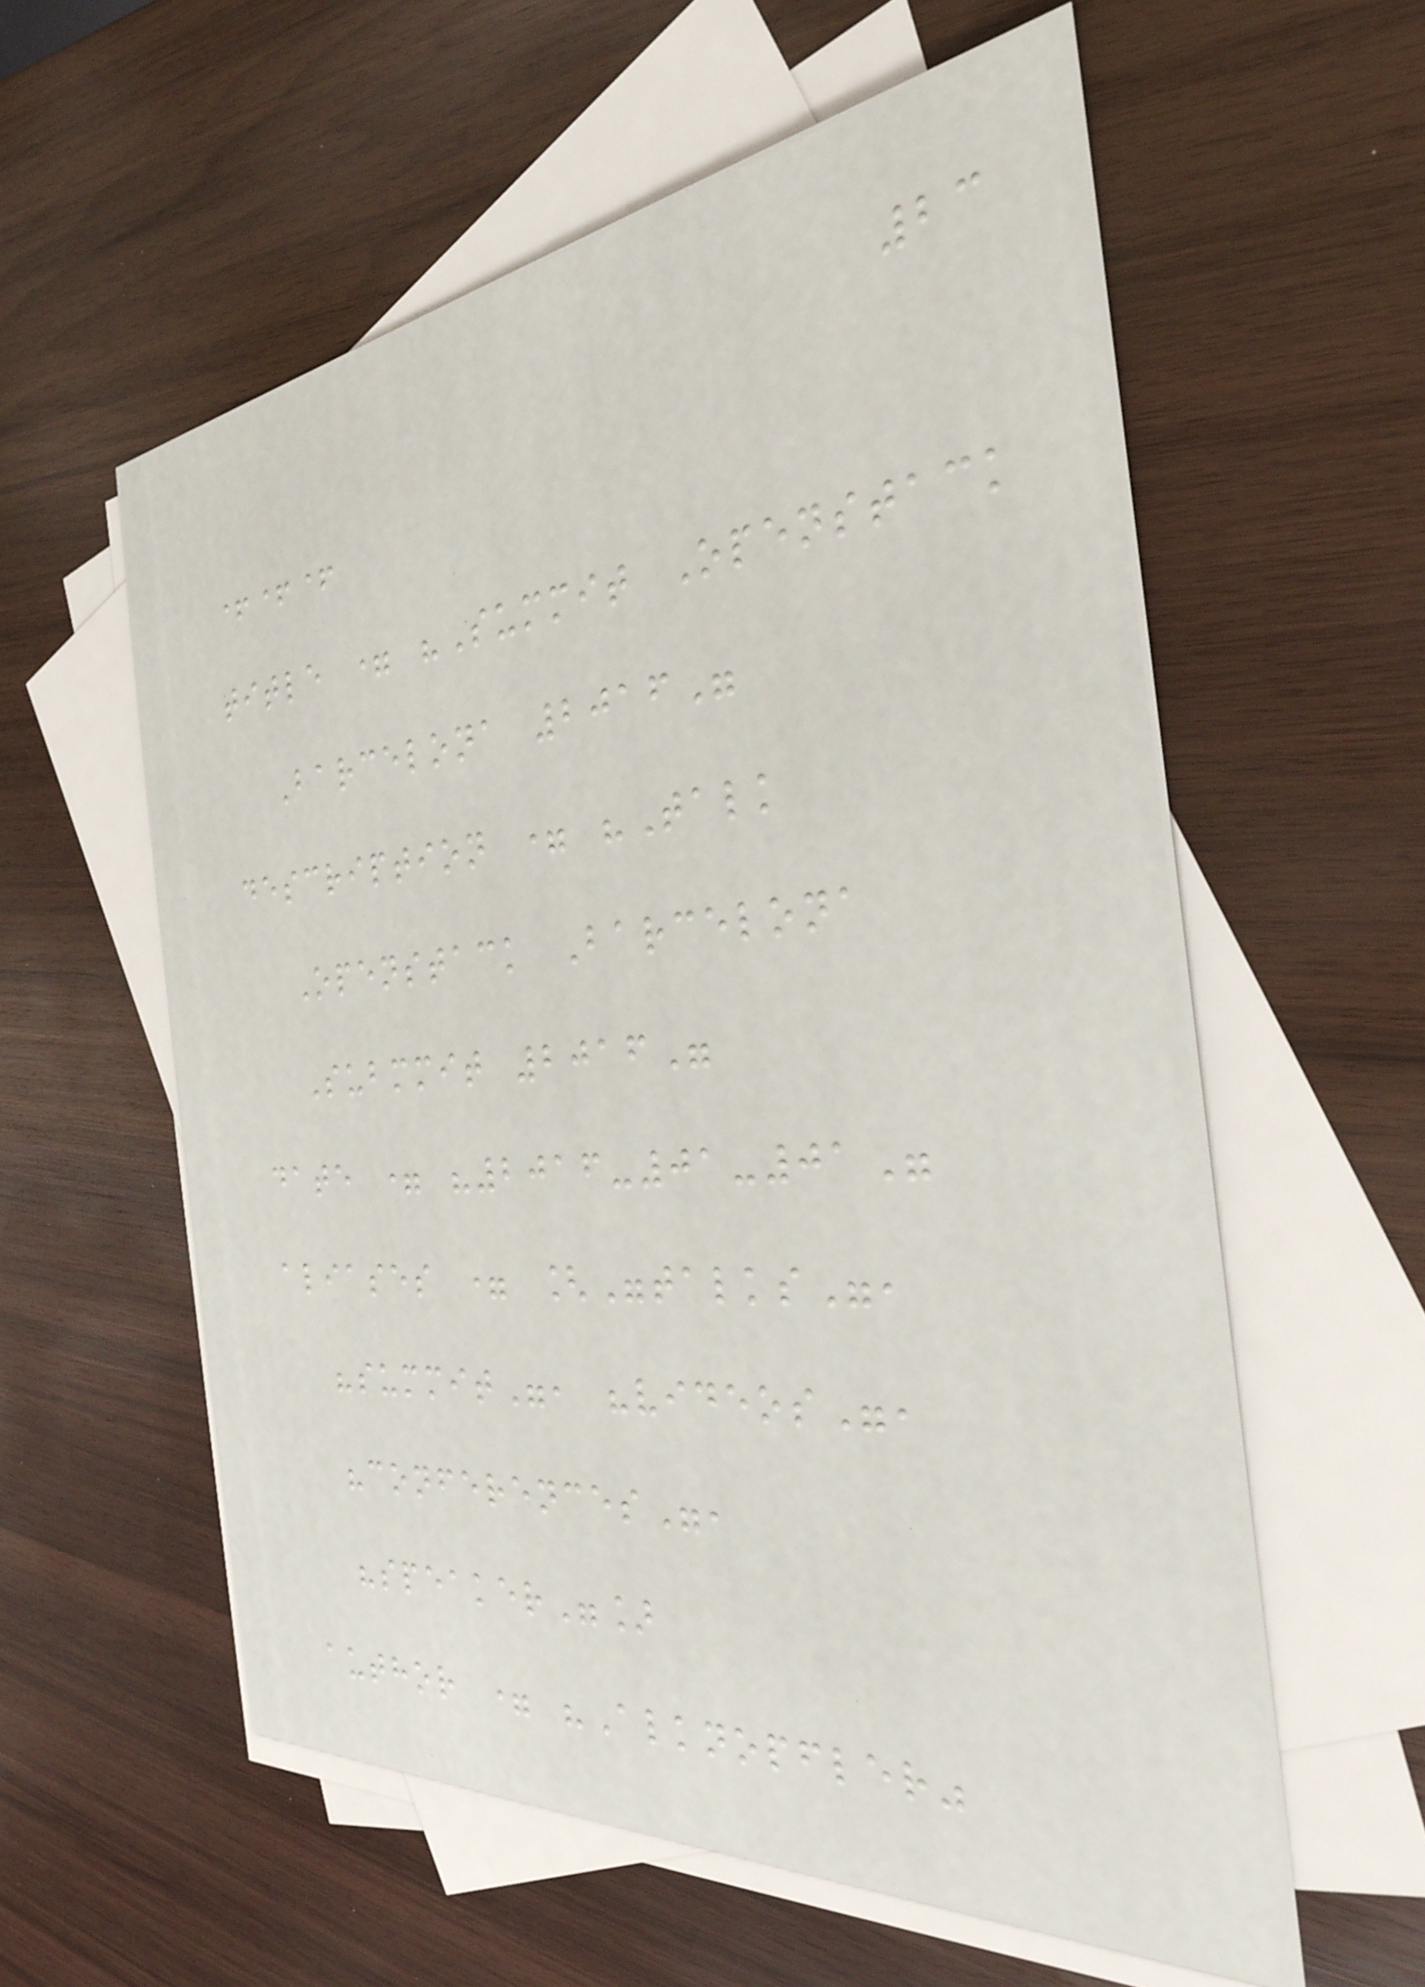23
+++
title = "Summit Openstack
Barcelona 2016"
description = "Talk
Openstack Barcelona
Submmit 2016"
date = "2016-01-01"
aliases = ["talks",
"summit", "videos",
"conferences",
"speaker"]
author = "Alknopfler"
